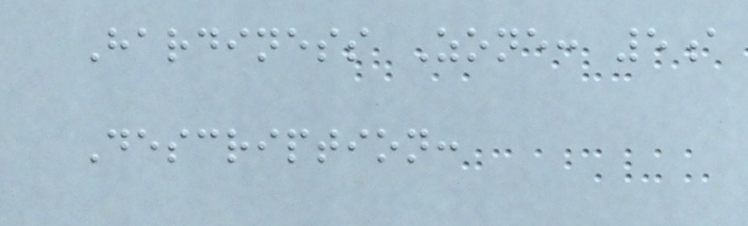Hardiness Zone: 5a
Description:
